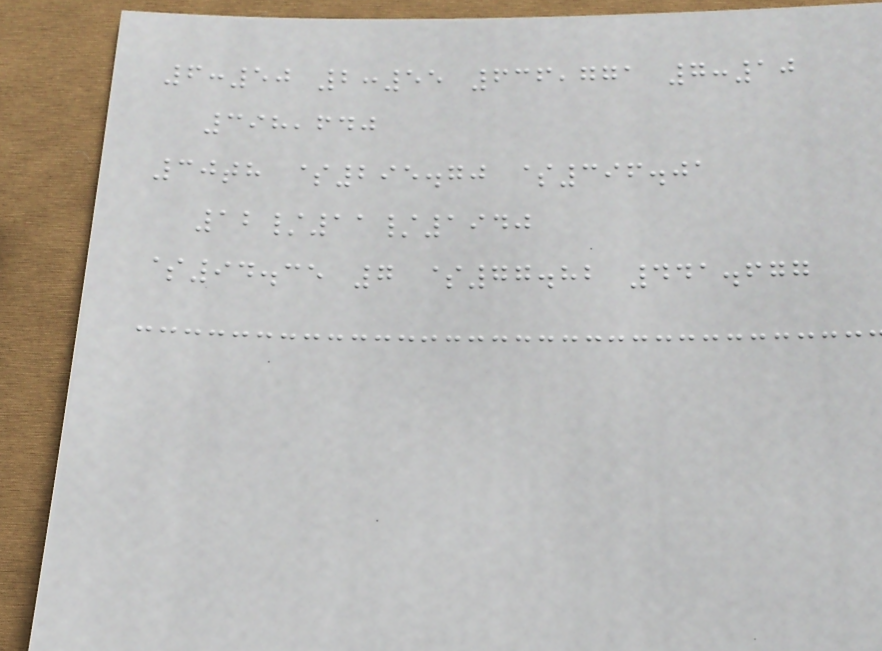6:50 2:55 636,771 7:10
398,640
30th $295.70 $396.01
12/11/1940
$94.35 7 $77.82 441.677
